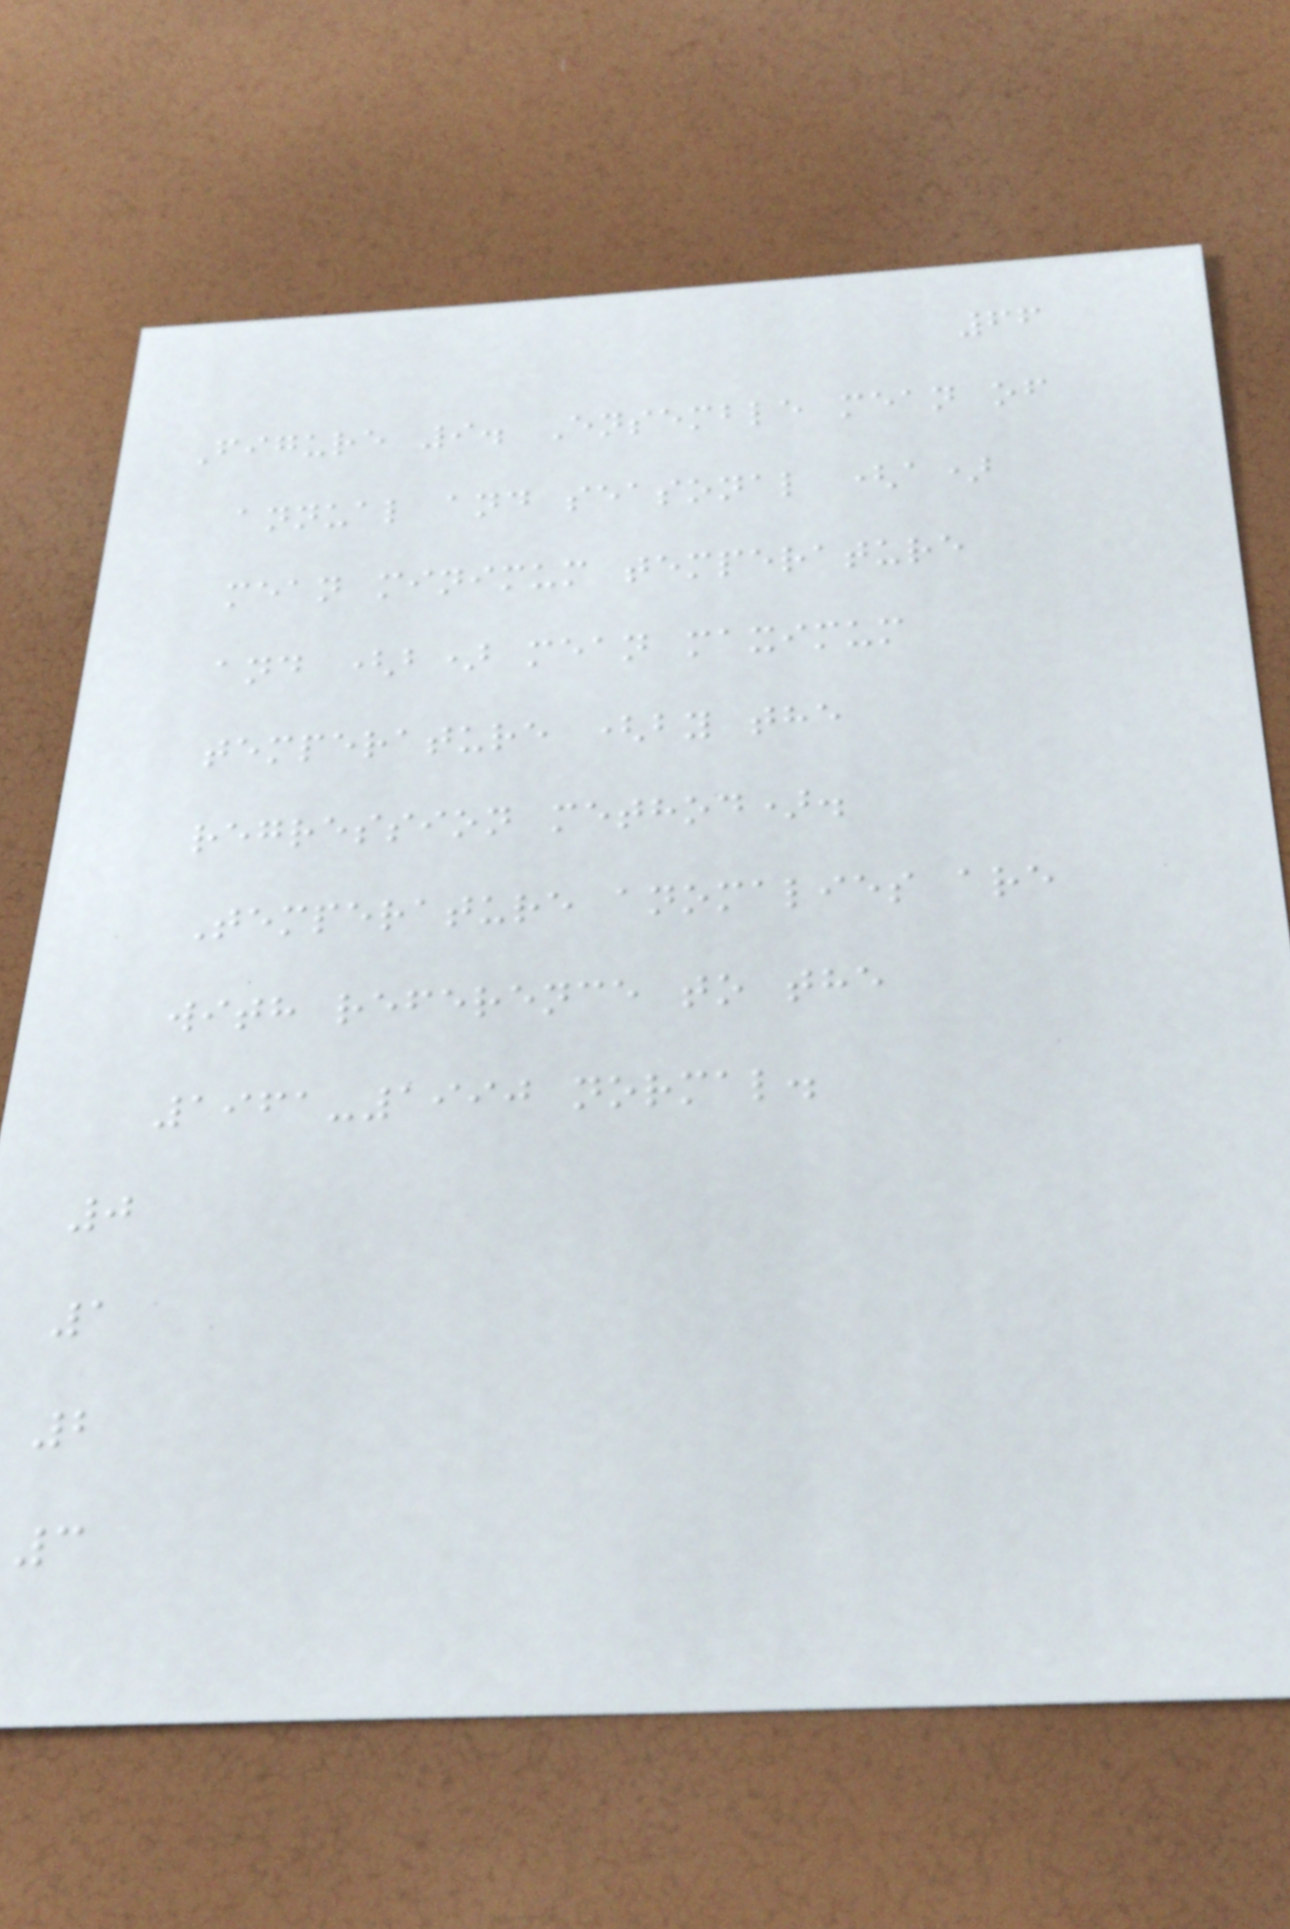66
Figure 9. Ensemble mean of
annual and seasonal (a)
mean minimum temperature
and (b) mean maximum
temperature (by the
regression method).
Temperature anomalies are
with reference to the
1961-1990 normal.
0
1
2
3
